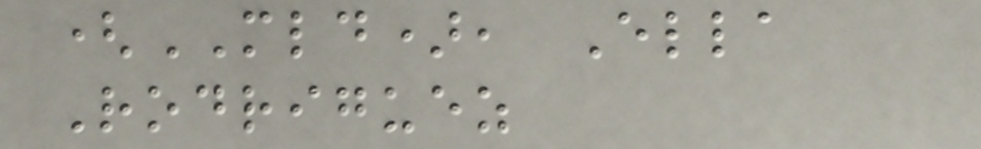(MLD), Ella
Rodriguez
